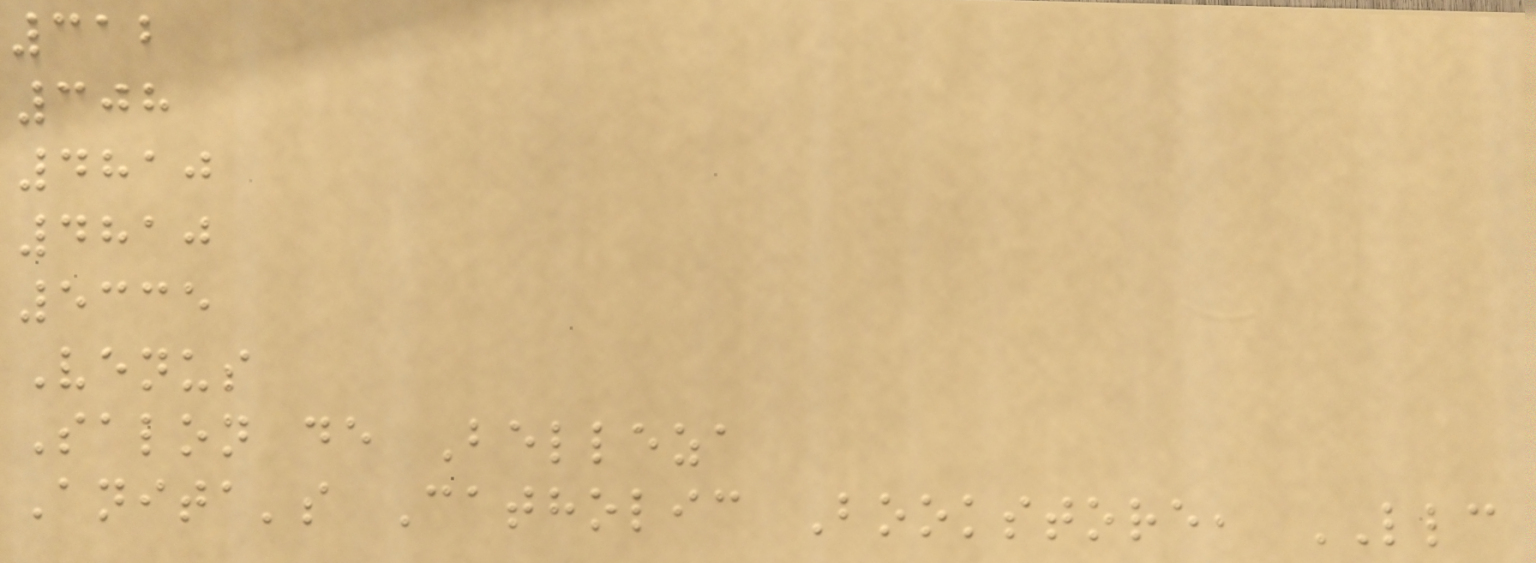312
308
4810
4810
5335
Venus
Salon de Belleza
Anita's Catholic Bookstore, LLC
